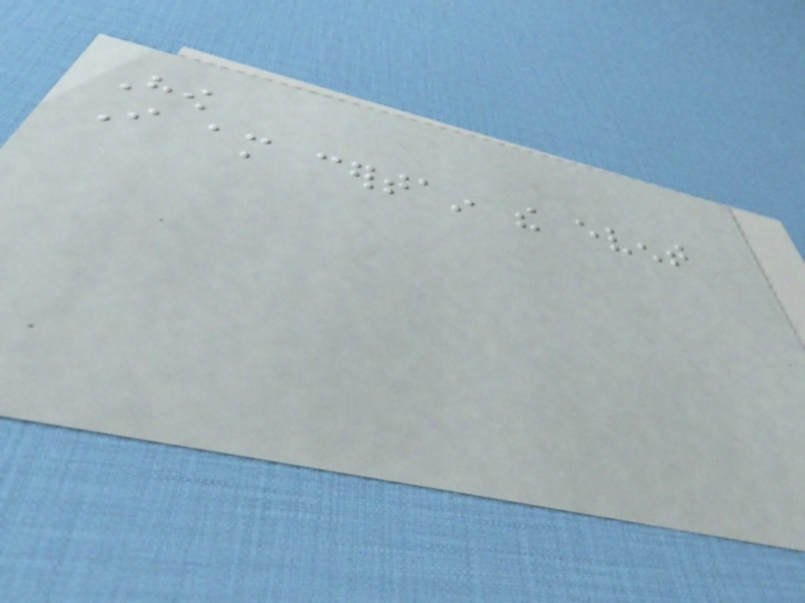How
I am certain the event
